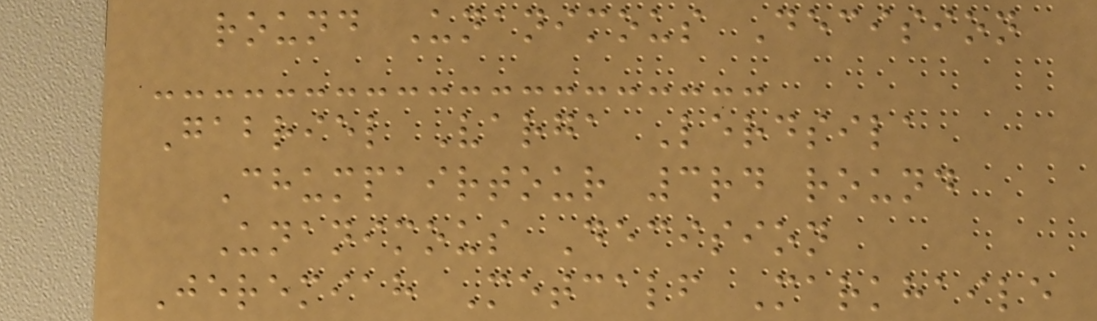round Unanimous Decision
Gabriel Varga Lerdsila
Chumpairtour 3rd round
Unanimous Decision
Jeremiah Metcalf Markhaile
